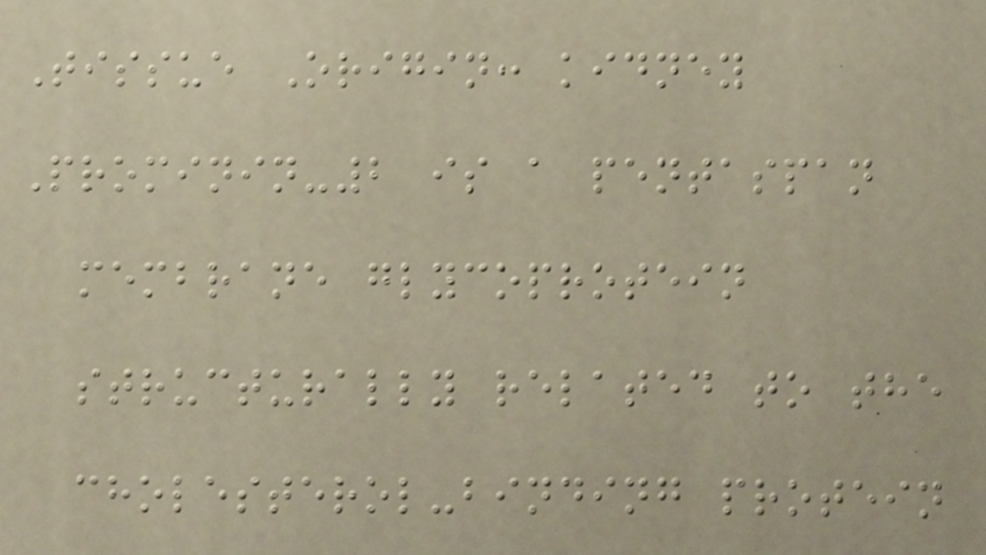Tissue Origin: kidney
Prominin-2 is a pentaspan
membrane glycoprotein
structurally related to the
cholesterol-binding protein
